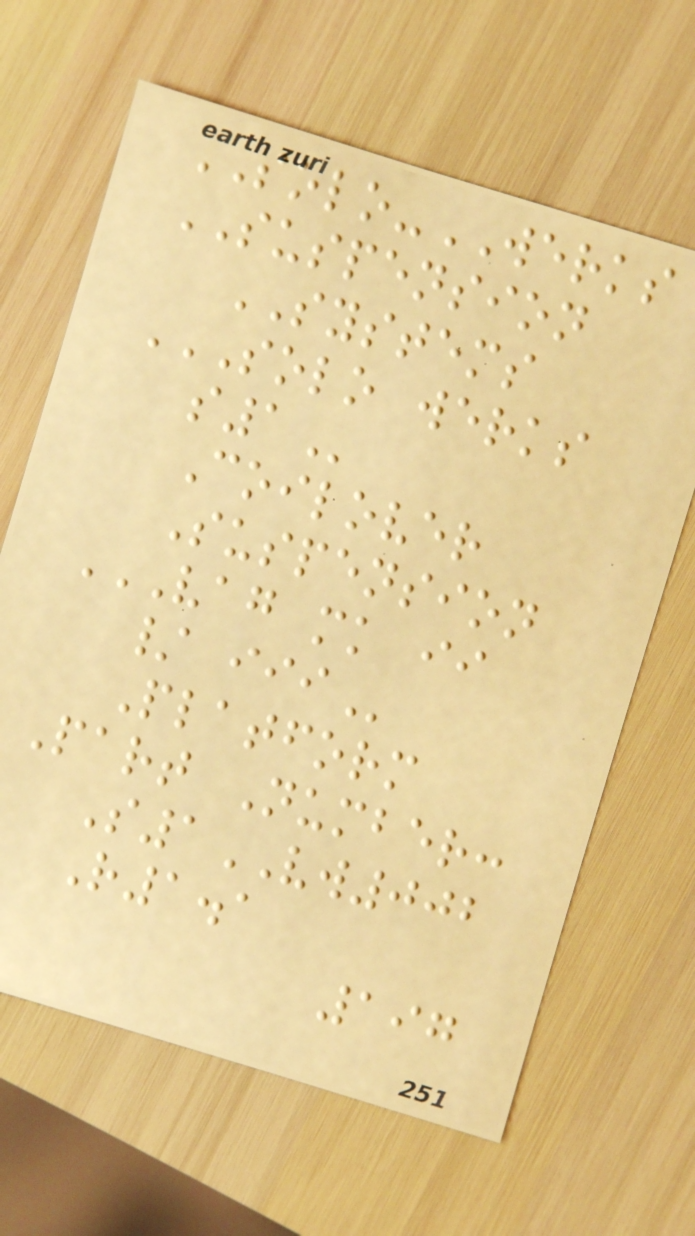SOLO-WERKS
SUSPENSION
SYSTEMS
SOLO WERKS
S1
Coilover
Suspension
VAG MK II
/ III
Platform
Part Number:
S1VW002
R1.1
197
